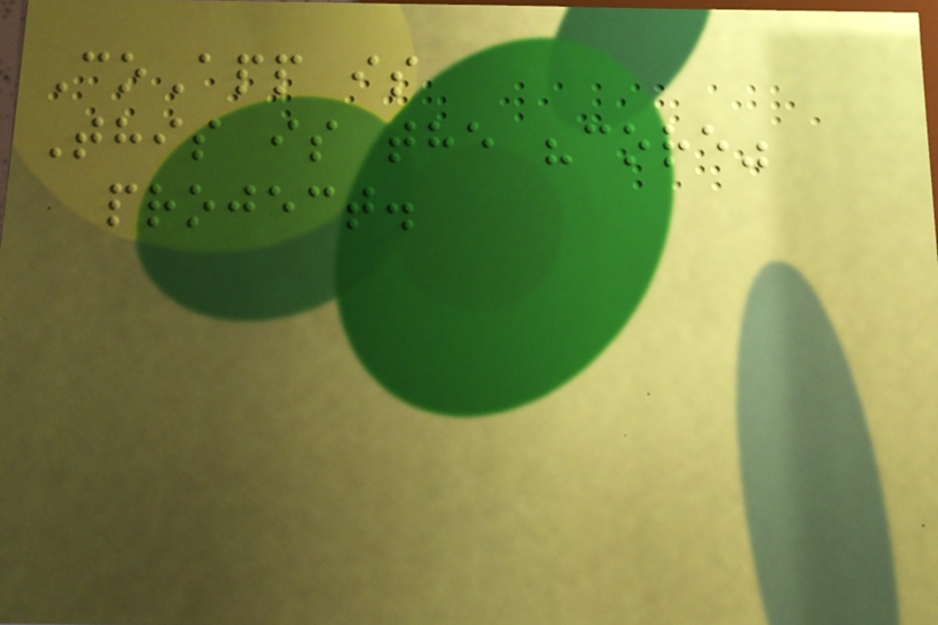CoApp is
This is the "core"
project.
